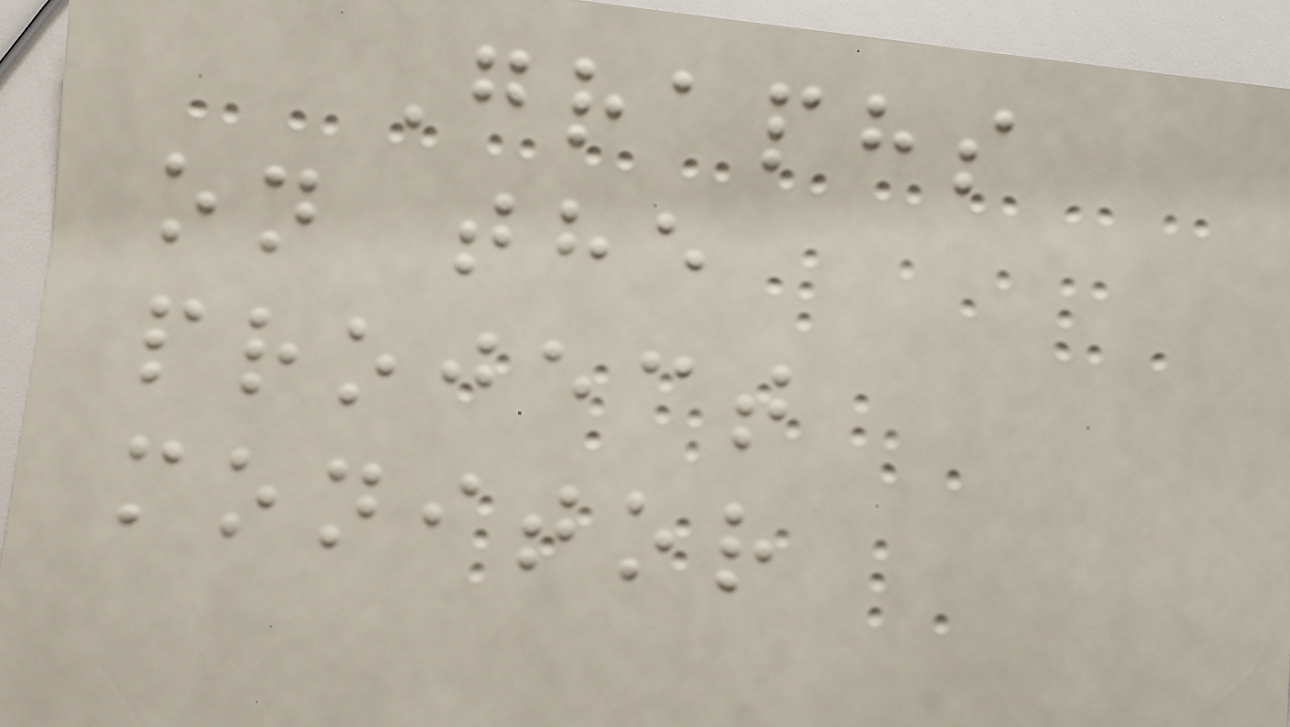Graphs
on the
project
monitor
